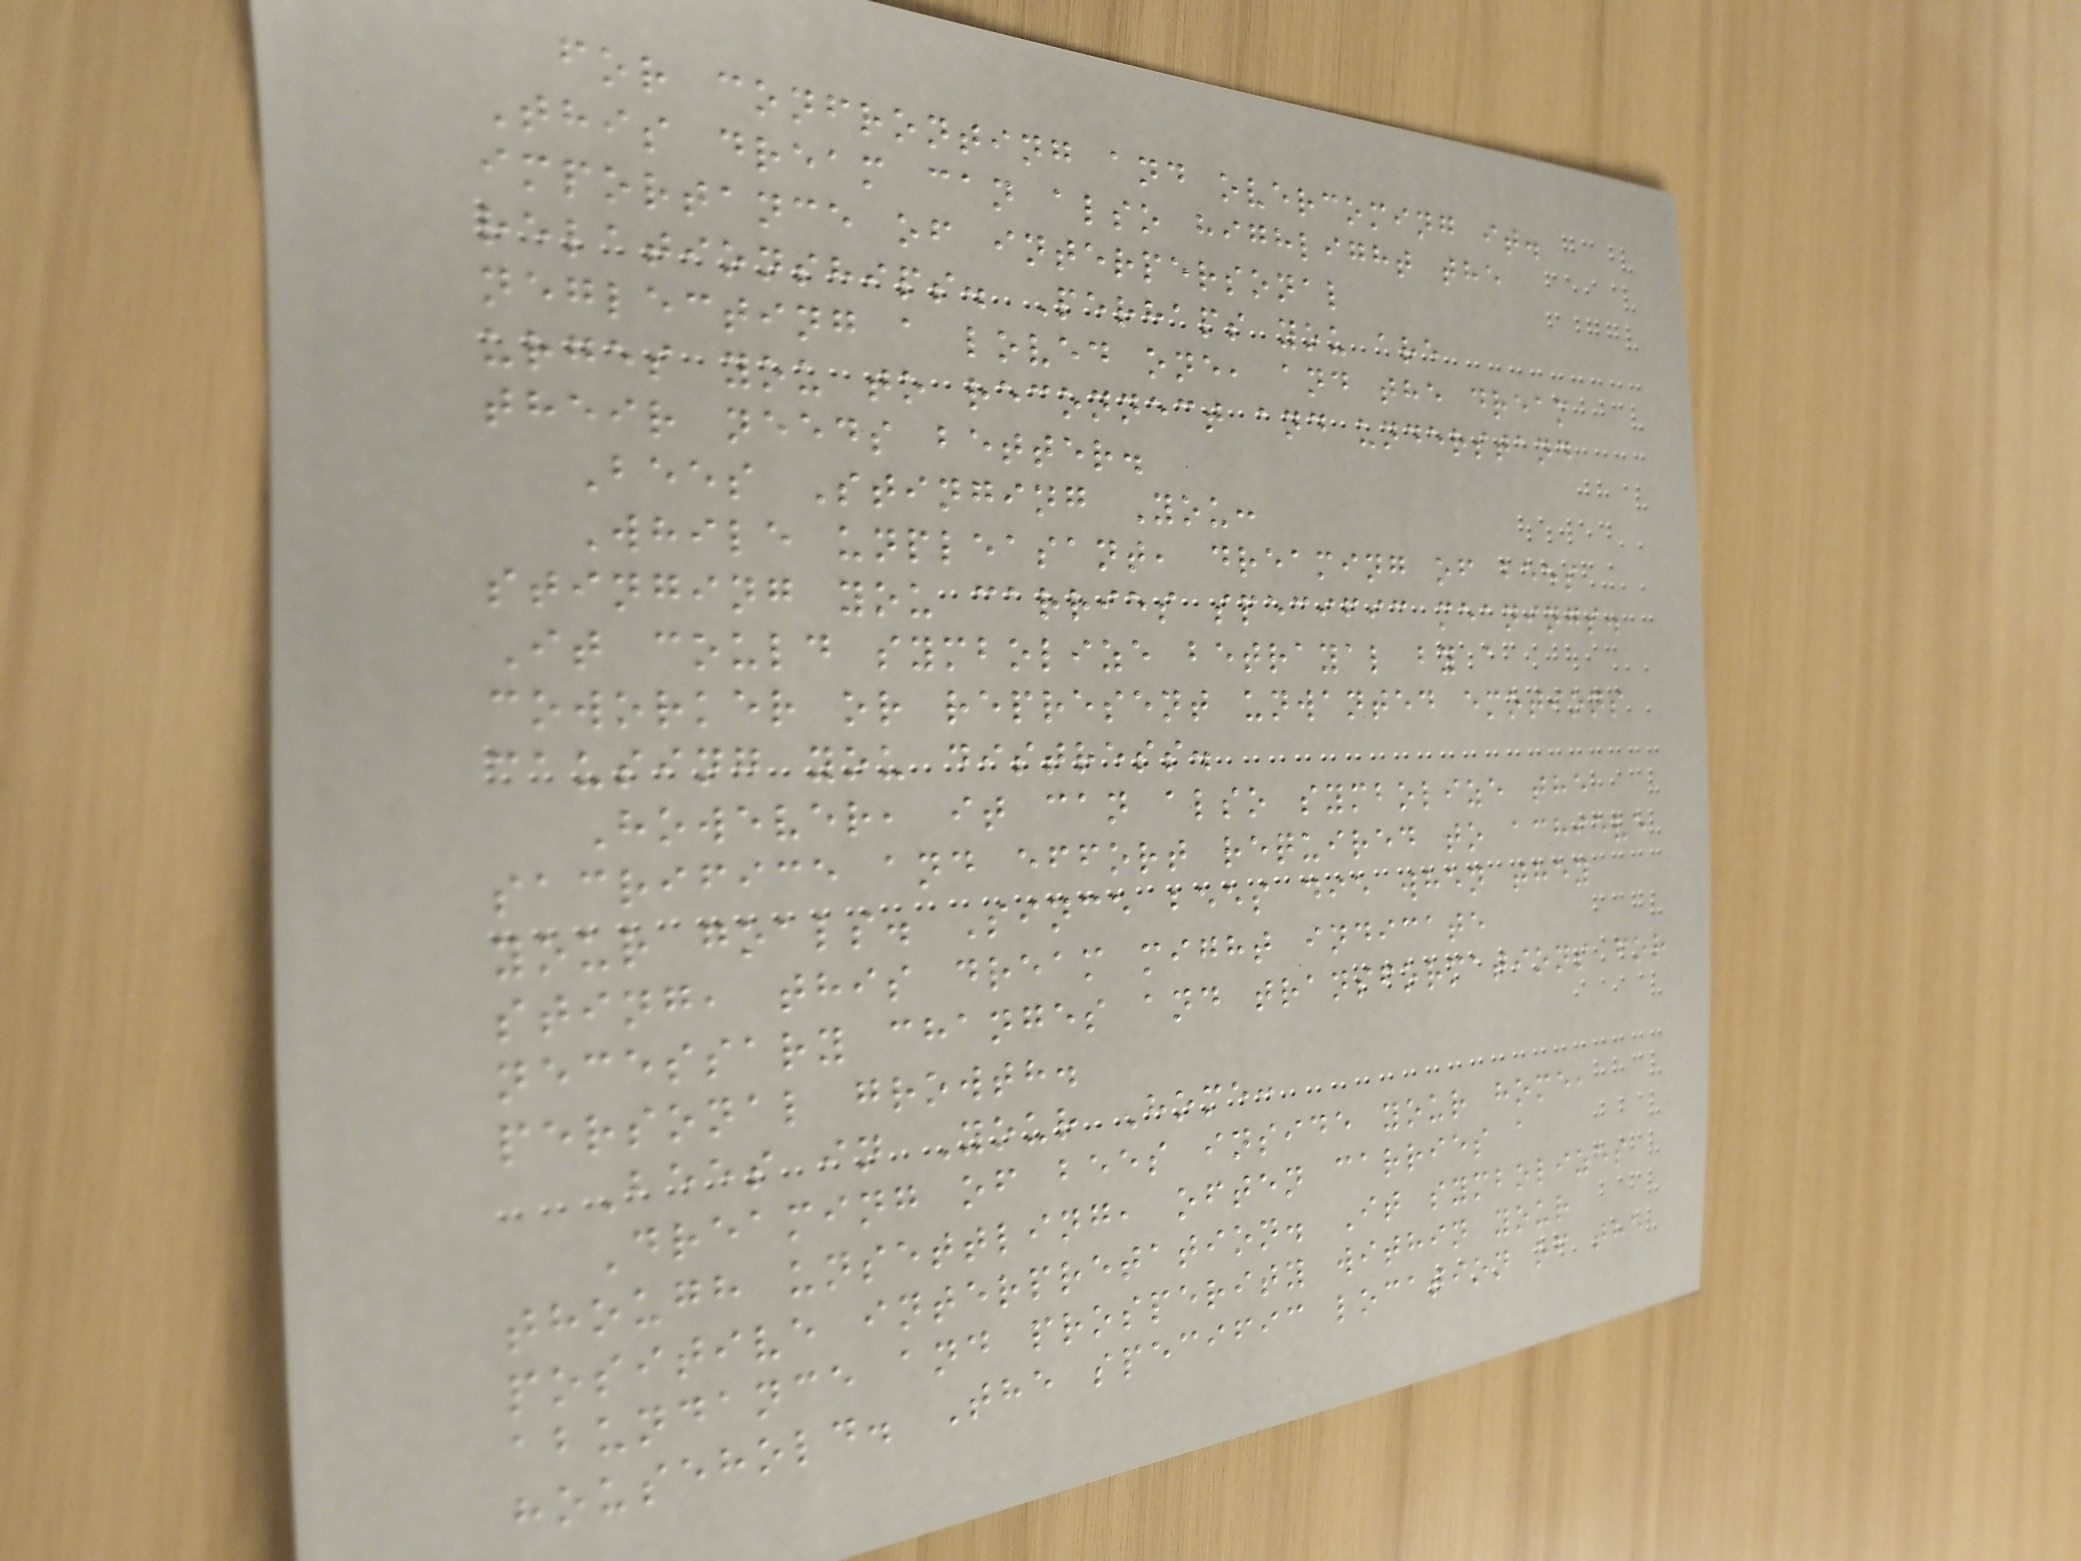for confronting and overcoming it.
This dream can also highlight the
importance of interpersonal
relationships. Perhaps you are
neglecting a loved one, and the dream
urges you to reconnect and understand
their needs better.
Bees Stinging You:
While unpleasant, dreaming of bees
stinging you carries specific meanings.
It could symbolize betrayal by a
coworker or represent unwanted emotions
causing you distress.
However, it can also symbolize the
sacrifice and effort required to achieve
your goals. Since bees die when they
sting, this dream might indicate
necessary changes and transformations for
personal growth.
Bees in Your Home:
Dreaming of bees inside your home,
though unsettling, often carries a
positive interpretation. It symbolizes
abundance and prosperity within your
household. The specific location of the
